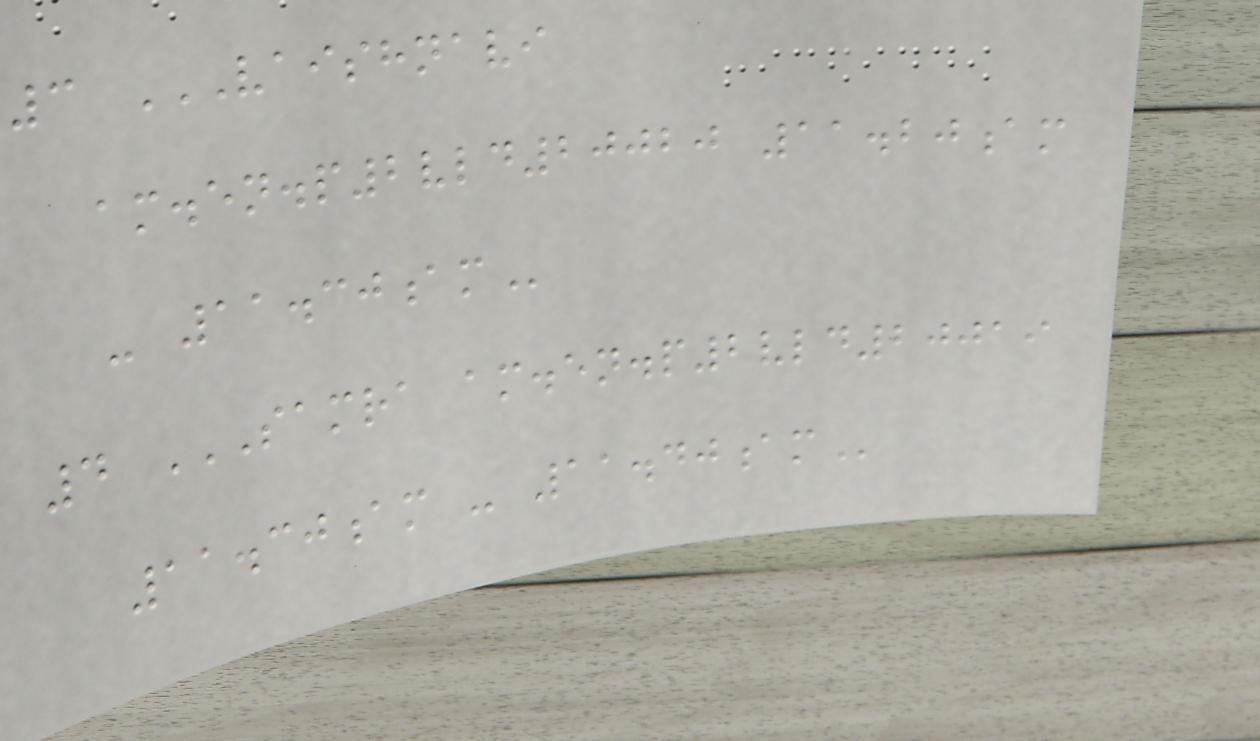3 VAISHNAVI
AM.EN.P2VLD20020 11.20AM
- 11.30AM
4 SAMRA AM.EN.P2VLD20019
11.30AM - 11.40AM
